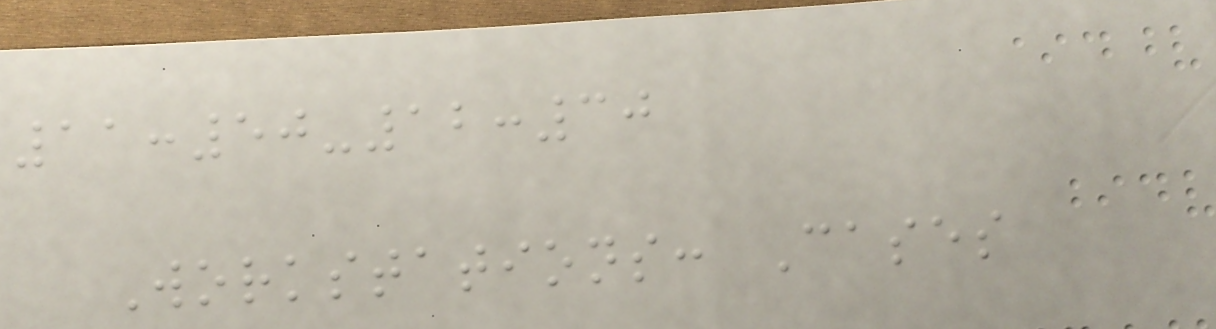11:50-12:30
Workstations: Cases
